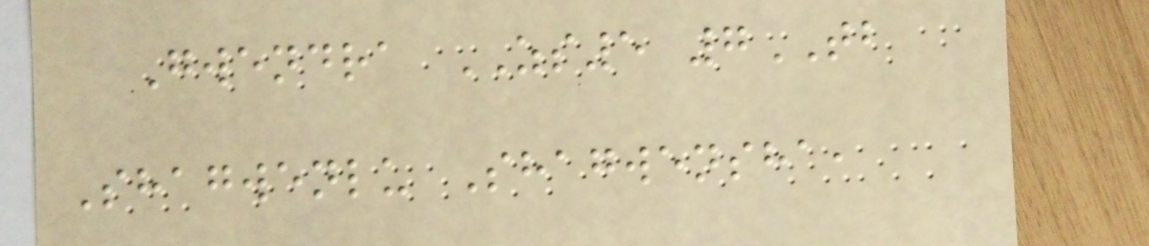Gwendra ZS5 7TB
Shagwenlu Shagwensha,
